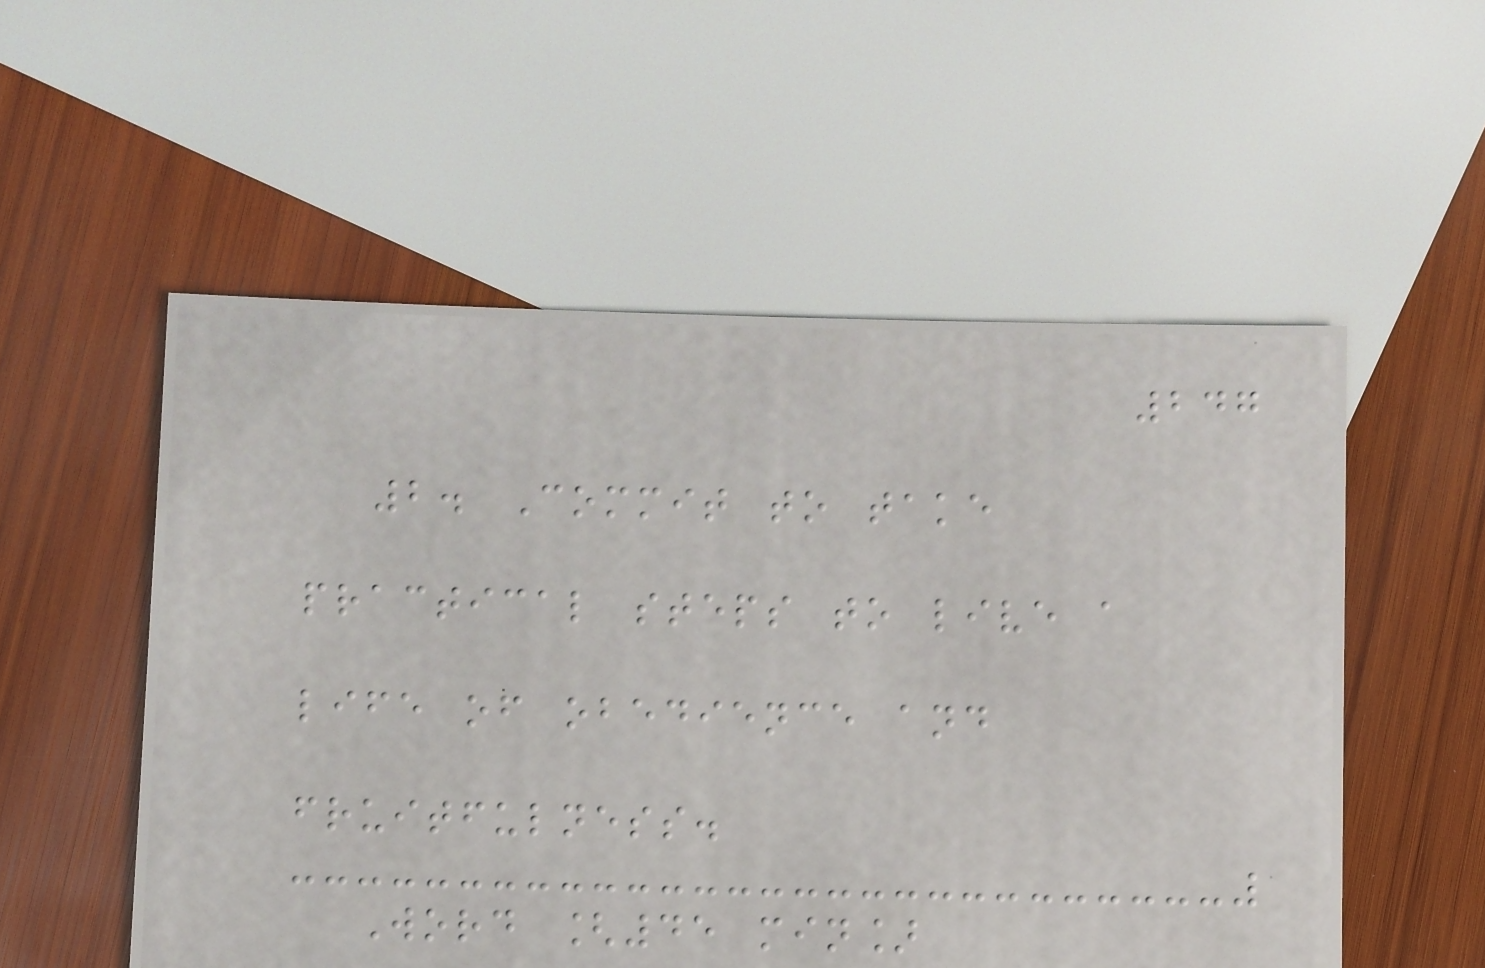247
2. Commit to take
practical steps to live a
life of obedience and
fruitfulness.
Word [45 min]
